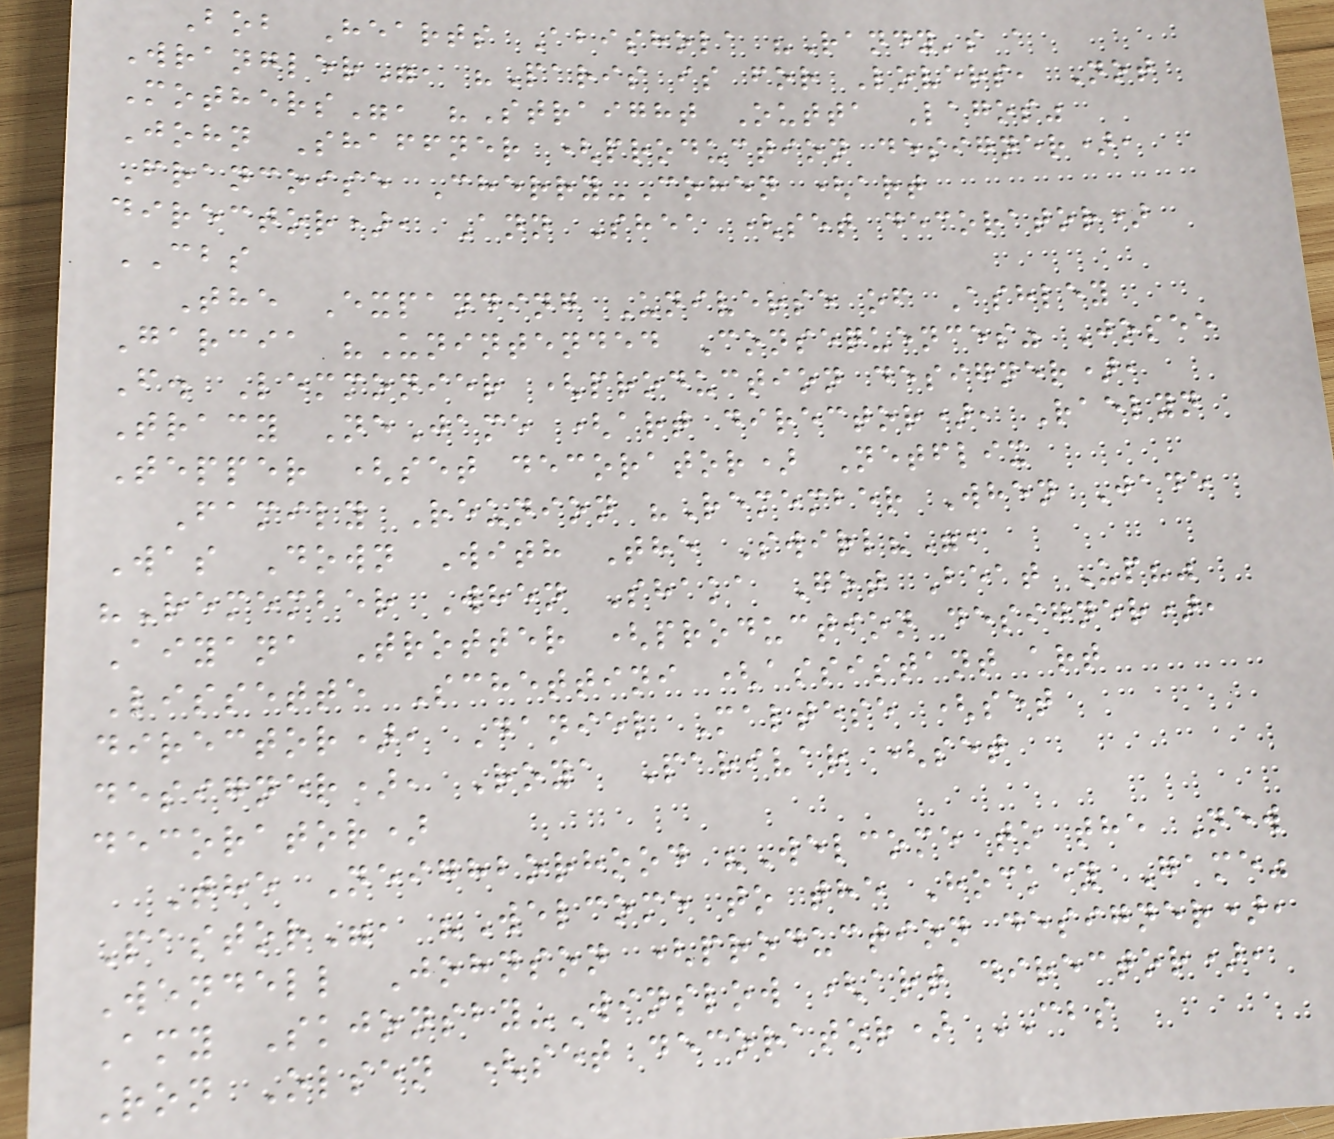Bob Hearts Abishola "Randy's a
Wrangler", "Paris is for Lovers, Not
Mothers", "Straight Outta Lagos"
John Shaffner (production designer),
Francoise Cherry-Cohen (art
director), Ann Shea (set decorator)
CBS
The Expanding Universe of Ashley
Garcia "Unintended Consequences" Josee
F. Lemmonier (production designer),
Tracy NeJame (art director), Raelyn
Tepper (set decorator) Netflix
Family Reunion "Remember When Jade
Was Down With The Swirl?",
"Remember When Shaka Got Beat Up?"
Aiyana Trotter (production designer),
Lissette Schettini (assistant art
director), Daniel Maltese (set
designer), Roya Parivar (set
decorator)
The Neighborhood "Welcome to the New
Pastor", "Welcome to the Hockey Game"
Wendell Johnson (production designer),
Amy Skjonsby-Winslow (art director),
Ron Olsen (set decorator) CBS
